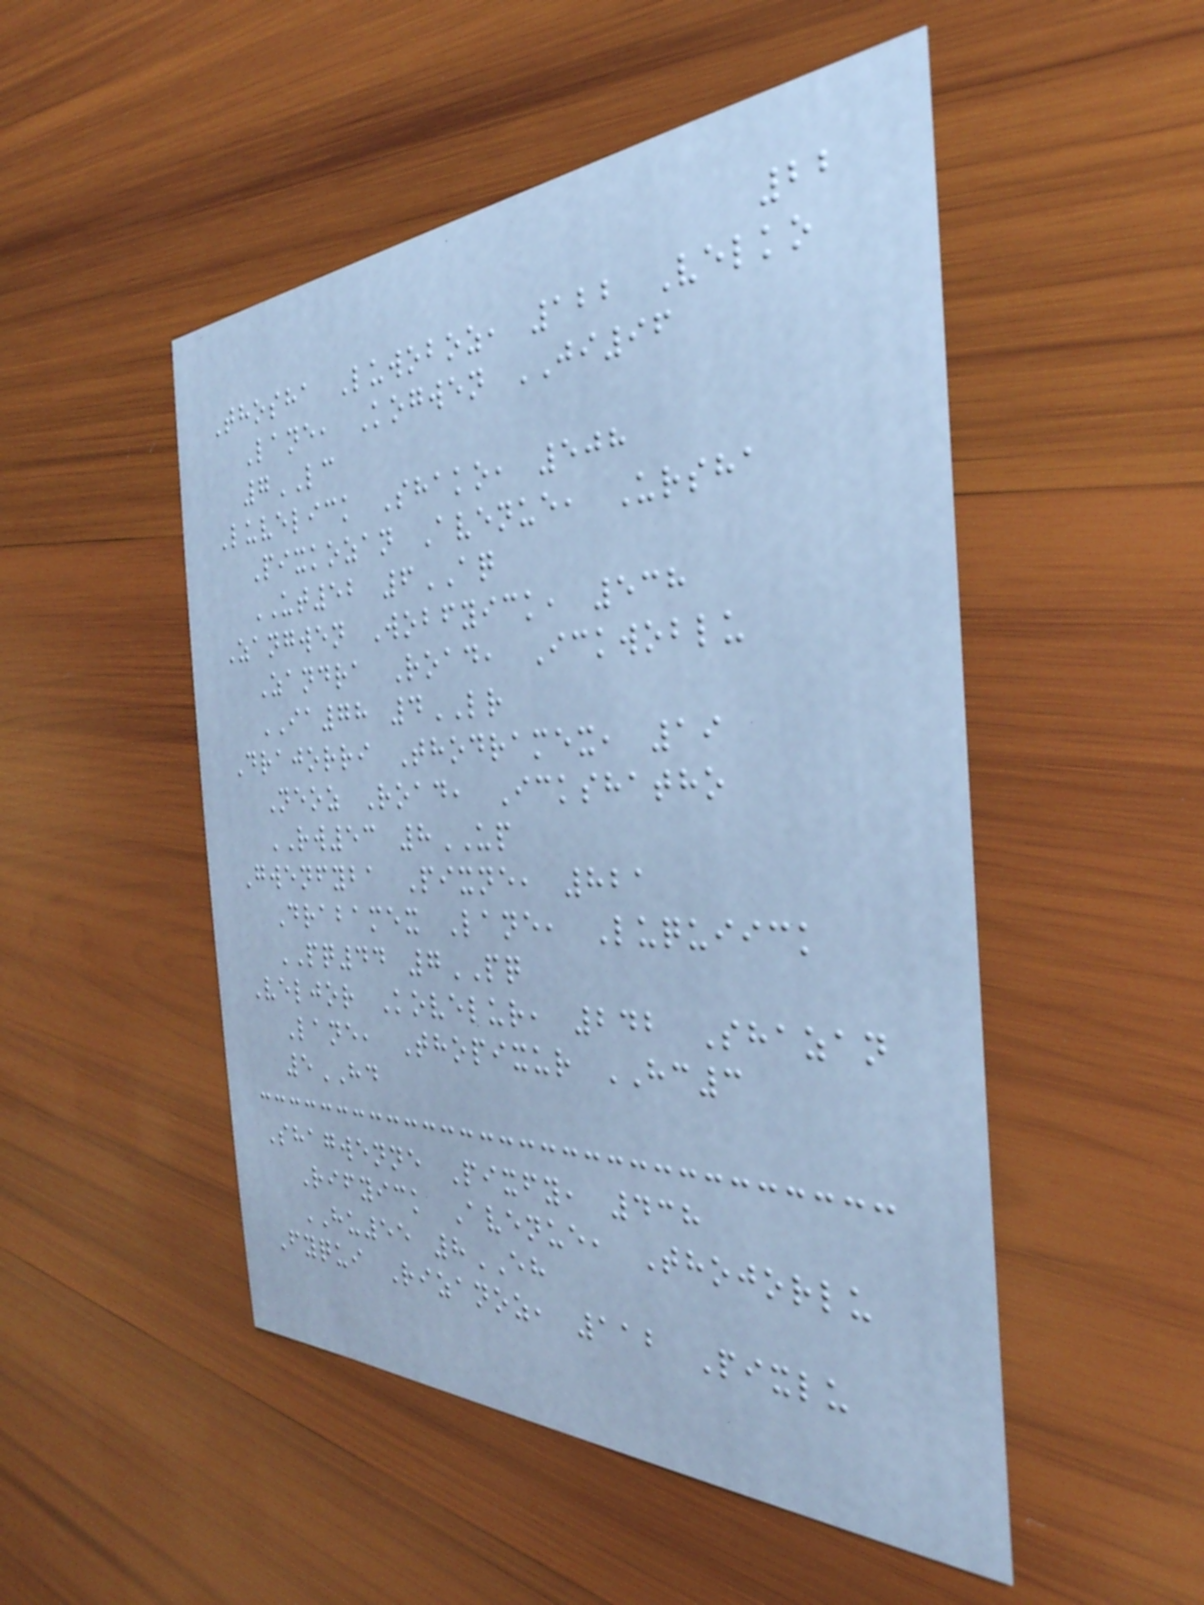22
Thosha Luwoboz, 122 Velko
Lane, Kogwen JI96
7LC
Luvelick Shako, 508
Pixkozan Avenue, Ursha
UT52 6AQ
Zangwen Wobfyick, 538
Zandra Road, Ickwoblu
IA78 4LR
Drajorri Thodramex, 19
Neoz Road, Ickshatho
RW53 8UP
Gwenfyba Pixne, 821
Drabamex Lane, Luquiick
PQ44 7PQ
Veljor Kovelur, 242 Shazan
Lane, Thopixur HC3
5HD
Shagwenne Pixfy, 438
Rifyick Avenue, Thojorlu
HU55 8EH
Fyqui Rizanoz, 112 Pixlu
